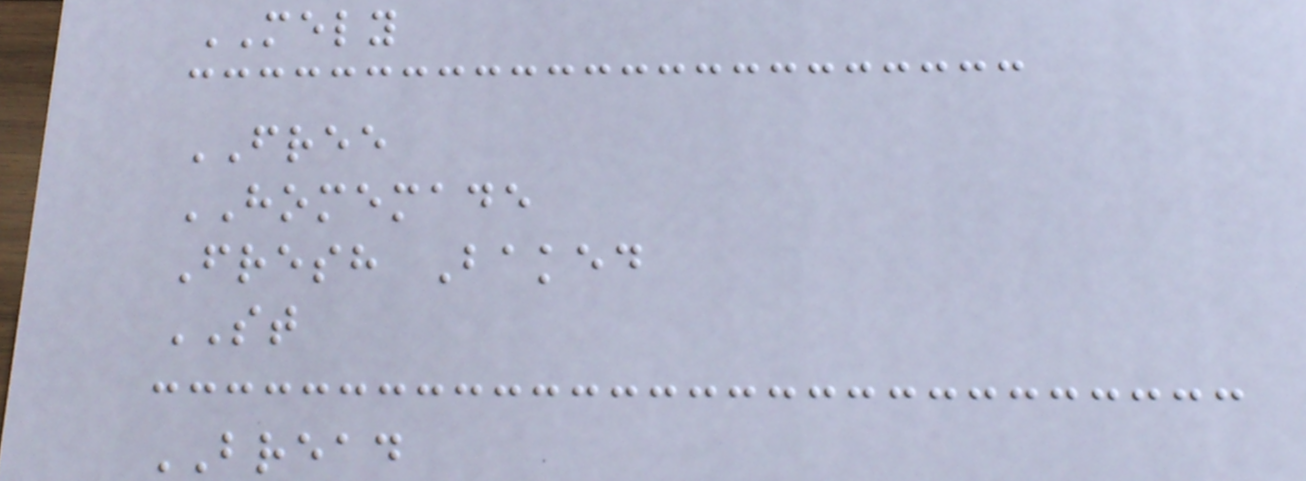MELY
FREE
HOMEMADE
Fresh Baked
ST
BREAD
